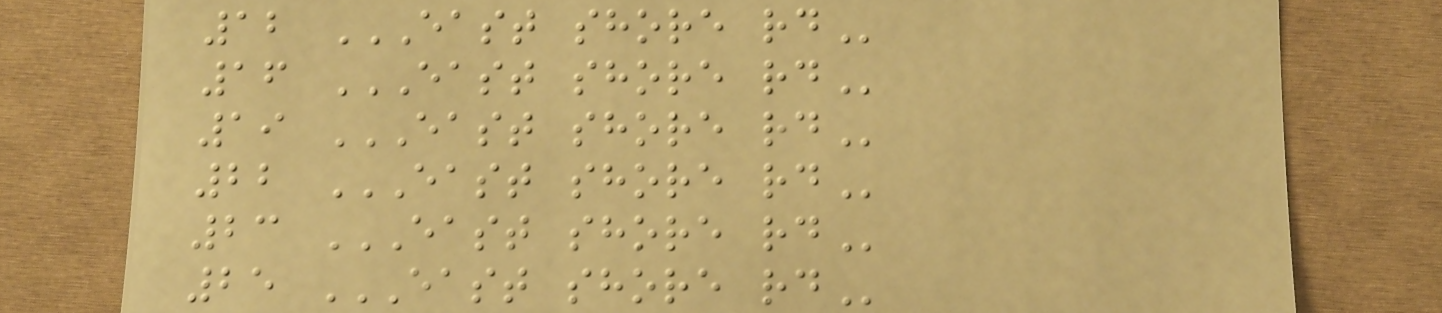12 EAST SHORE RD
16 EAST SHORE RD
19 EAST SHORE RD
22 EAST SHORE RD
23 EAST SHORE RD
25 EAST SHORE RD
